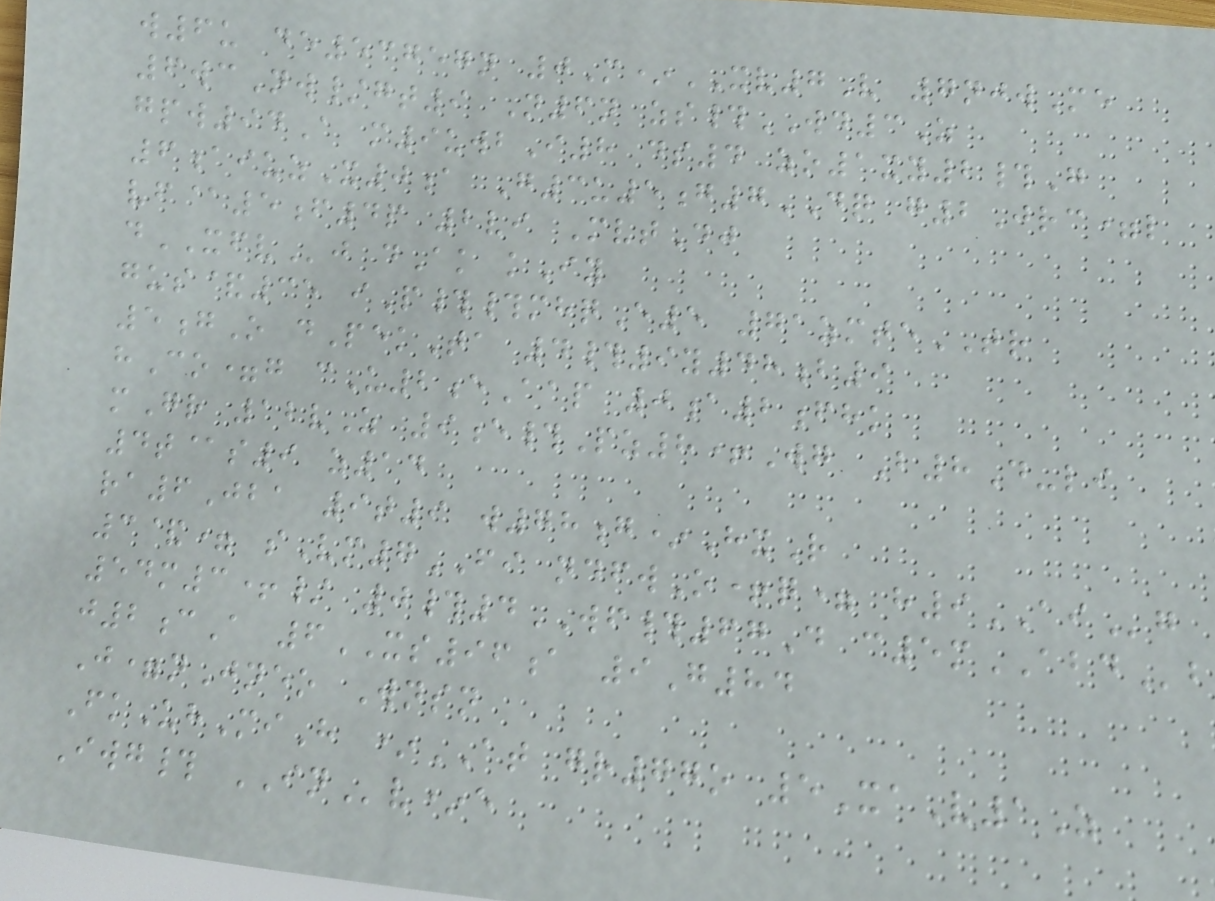w6u de53757n 0M*XV7V 7njwMe
6wcNw/gt9 N6n zs#WD3Z
gpw94A m9uwbI8 ds4 zo1xy2#G
6aiuzX0a G3u5g7DQ g2Jrc=l
vf@5f4p 2vi MvtDj
dXFVj dAk kIy
gus&35 iP##mhqE5 71zmteTR
5gO dPekTa 4#9y48b9
hCo=g cU2eAap 0a2fhk
mGr 12vZ 9e#Pz8+Wg B8D-li
4t@s9 z14
ra6Jba 9t9 w78g*HxR
3&= sVm7FI ndfwO+q= h9AIg
54m3+/ 0#4WF#67D c5mABDb
j2cA 6XS96a 9G84
J=nJneo Wnsn
FkUhMiH *AT gr77o 5XaV1Z
Iwg# INv*e
